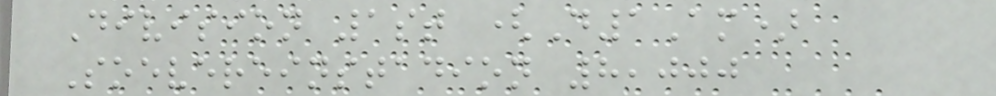Division 1st (D1Am)
Soevereinstadion 8,000
